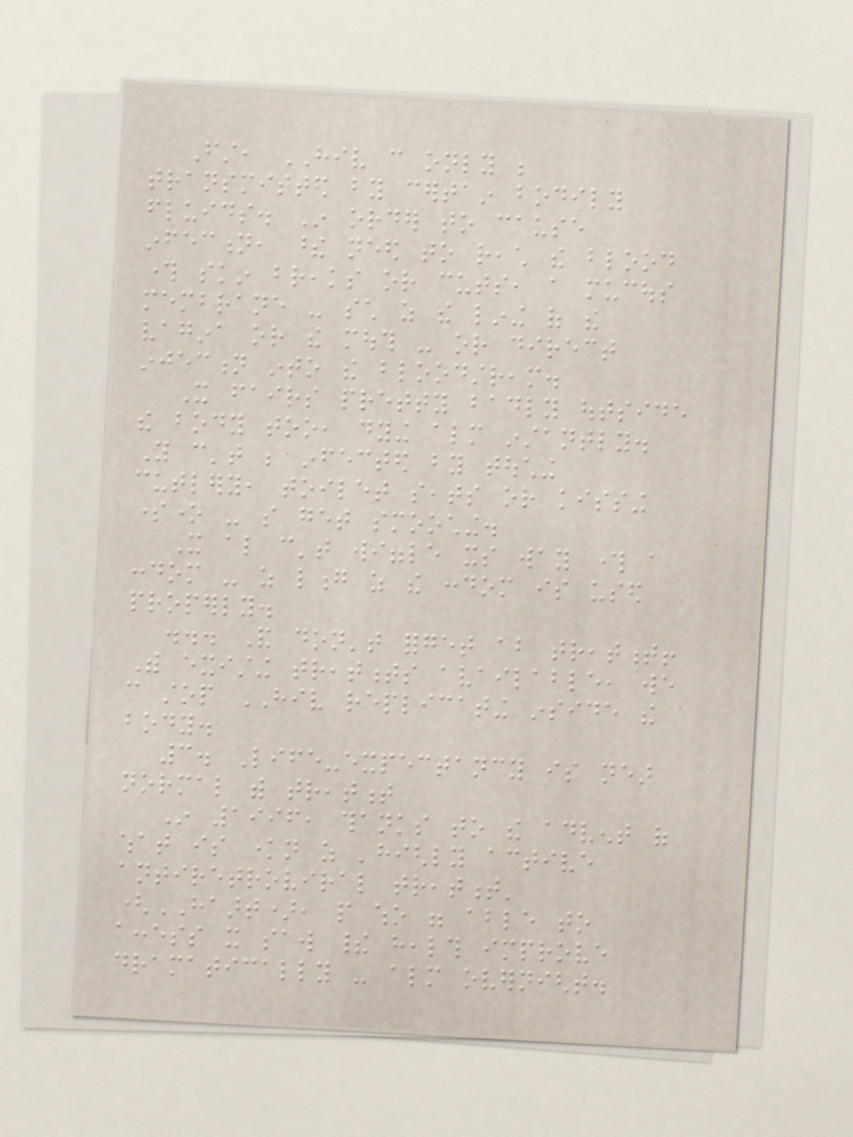First, HIV can only be
transmitted by certain bodily
fluids. In order to cause
infection, these need to reach the blood
through skin breaks or cuts, a mucous
membrane - such as the lining of the
vagina or the mouth - or direct
injection into the bloodstream.
It fairs pretty badly outside
the body too, dying almost instantly.
You can't be infected by touching
cutlery, toilet seats or kissing
someone - so get smooching.
It also can't wiggle its way through a
condom - as long as the condom is used
properly.
... And don't forget about treatment!
With existing treatments available, we
can stop HIV replicating inside the
body.
3. Life-expectancy is near
normal with treatment
In 1996, thanks to the advent of
what is known as 'highly active
antiretroviral treatment'
(HAART), people who were able to
access it saw their health improve
dramatically - almost overnight.
